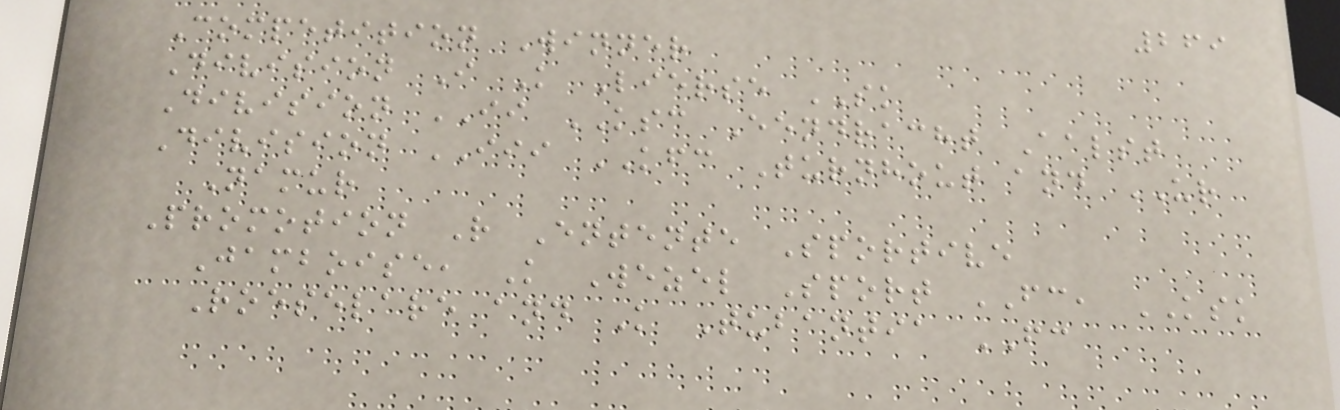269
Competition Winner
Division I K Lierse SK
Division II KSC Eendracht Aalst
Division III KFC Turnhout and UR
Namur
Promotion R Entente Sportive
Jamboise, K Wezel Sport FC, KSK
Roeselare and K Tubantia FC
